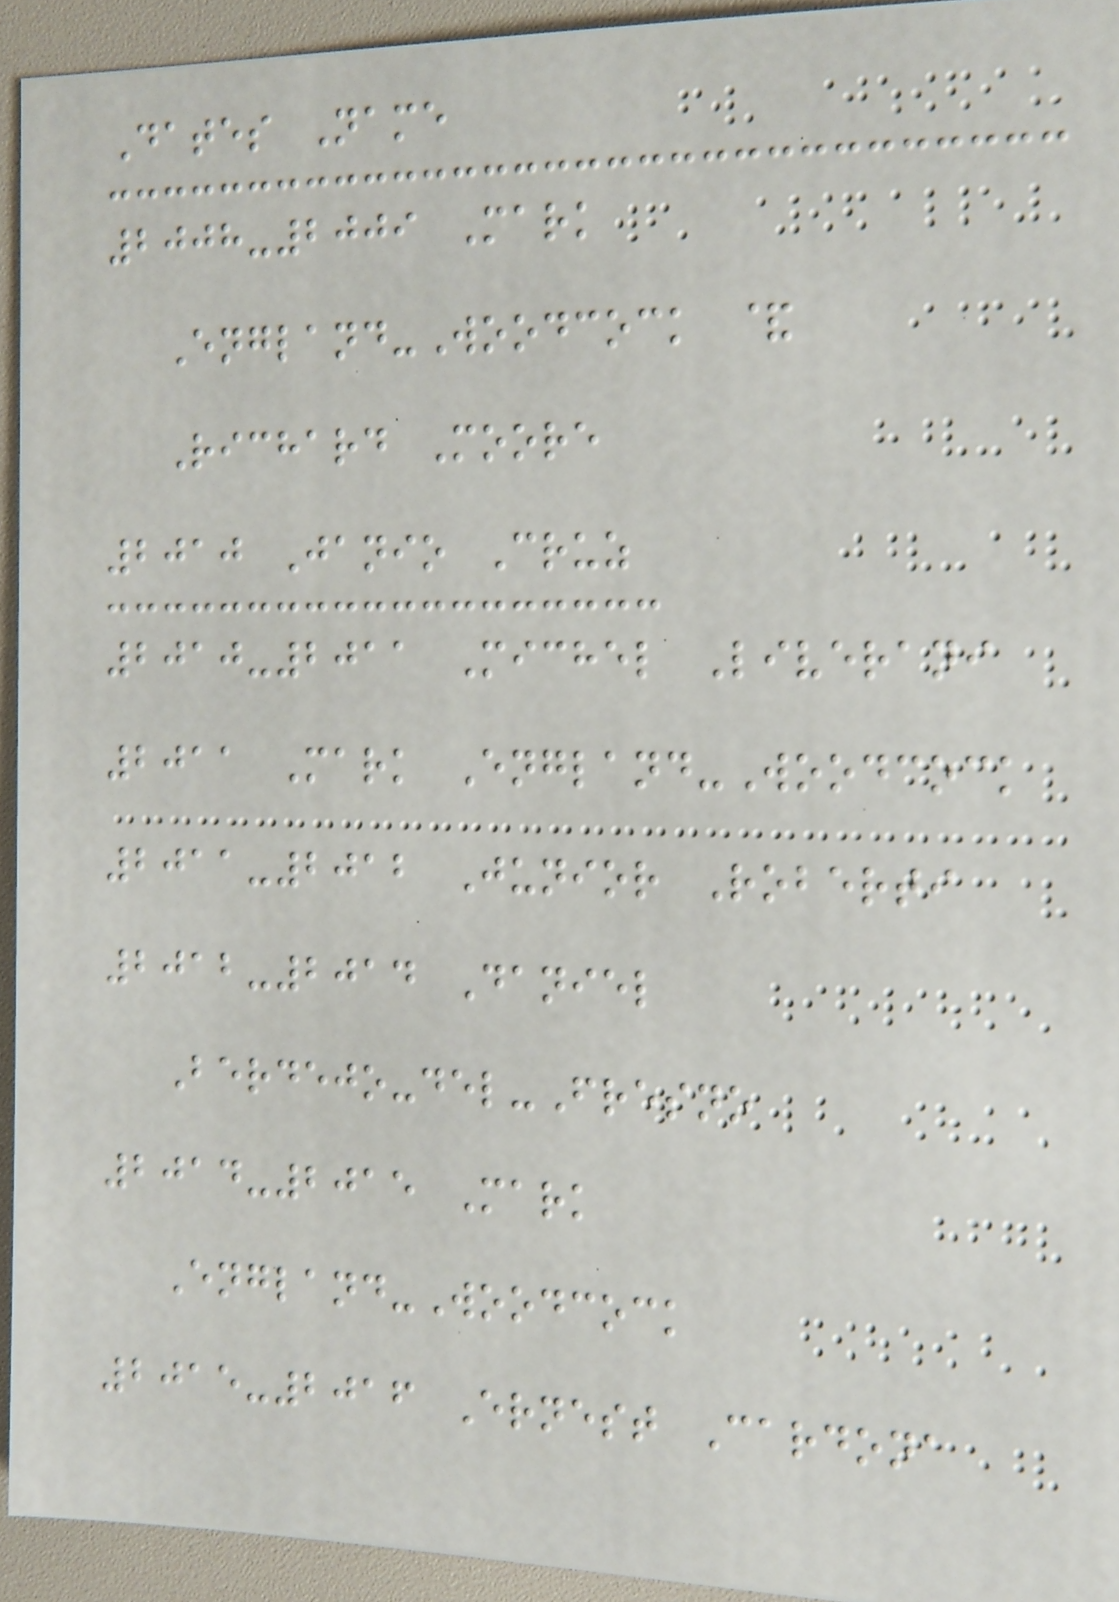Dates Name
2008-2009 Mark
England-Woodcock &
Richard Moore
2010 Janio Cruz
2010-2011 Michel Liverani
2011 Mark England-Woodcock
2011-2012 Junior Roberti
2012-2014 Daniel
Berdejo-del-Fresno
2014-2015 Mark
England-Woodcock
2015-2016 Ernest Cardona
